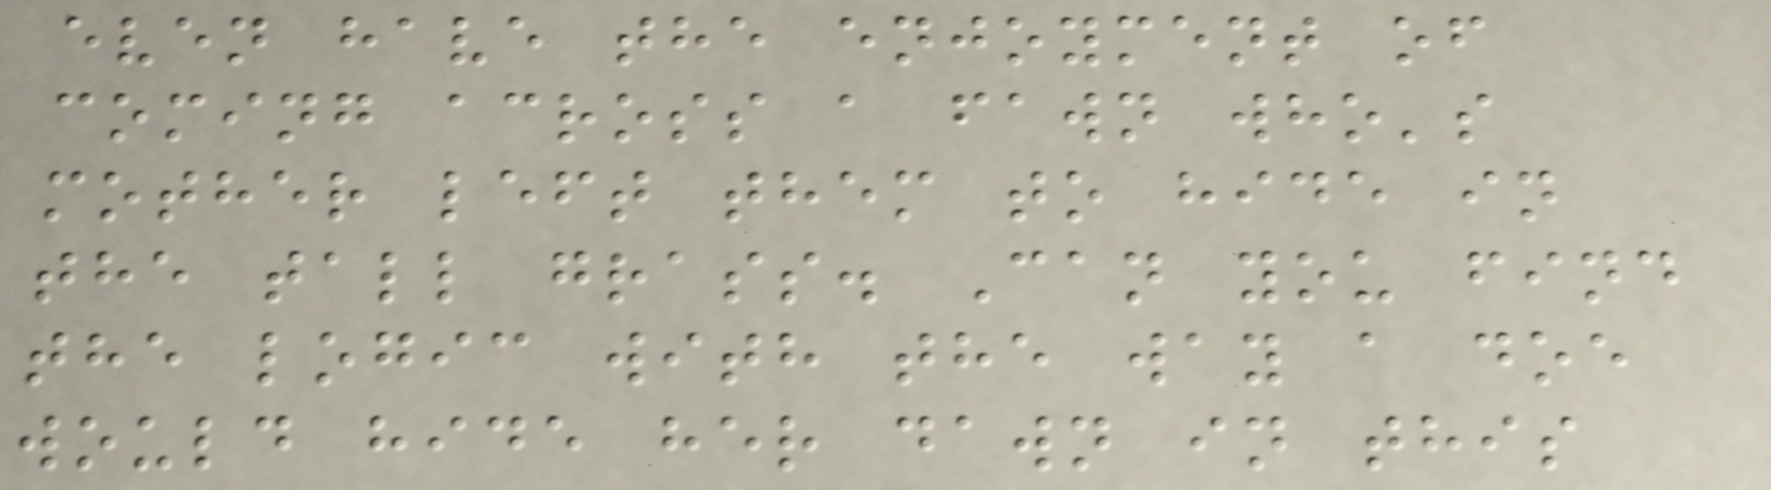even have the enjoyment of
coming across a fawn who's
mother left them to hide in
the tall grass. Can you find
the logic with the way a doe
would hide her dawn in this
